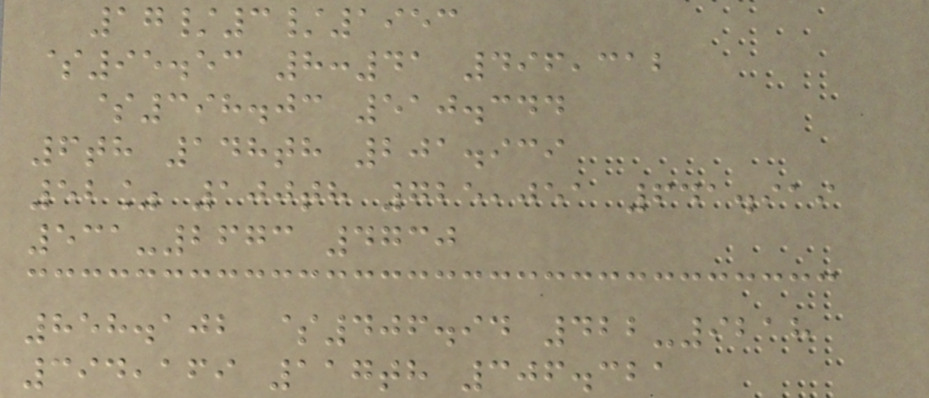17/3/1953
$95.53 8:41 496,312
$398.03 510.344
6th 148th 201.939
52% 100th 725,051 641.919
531-2673 4730
858.102 $406.94 422-9218
394,169 117th 306.321
